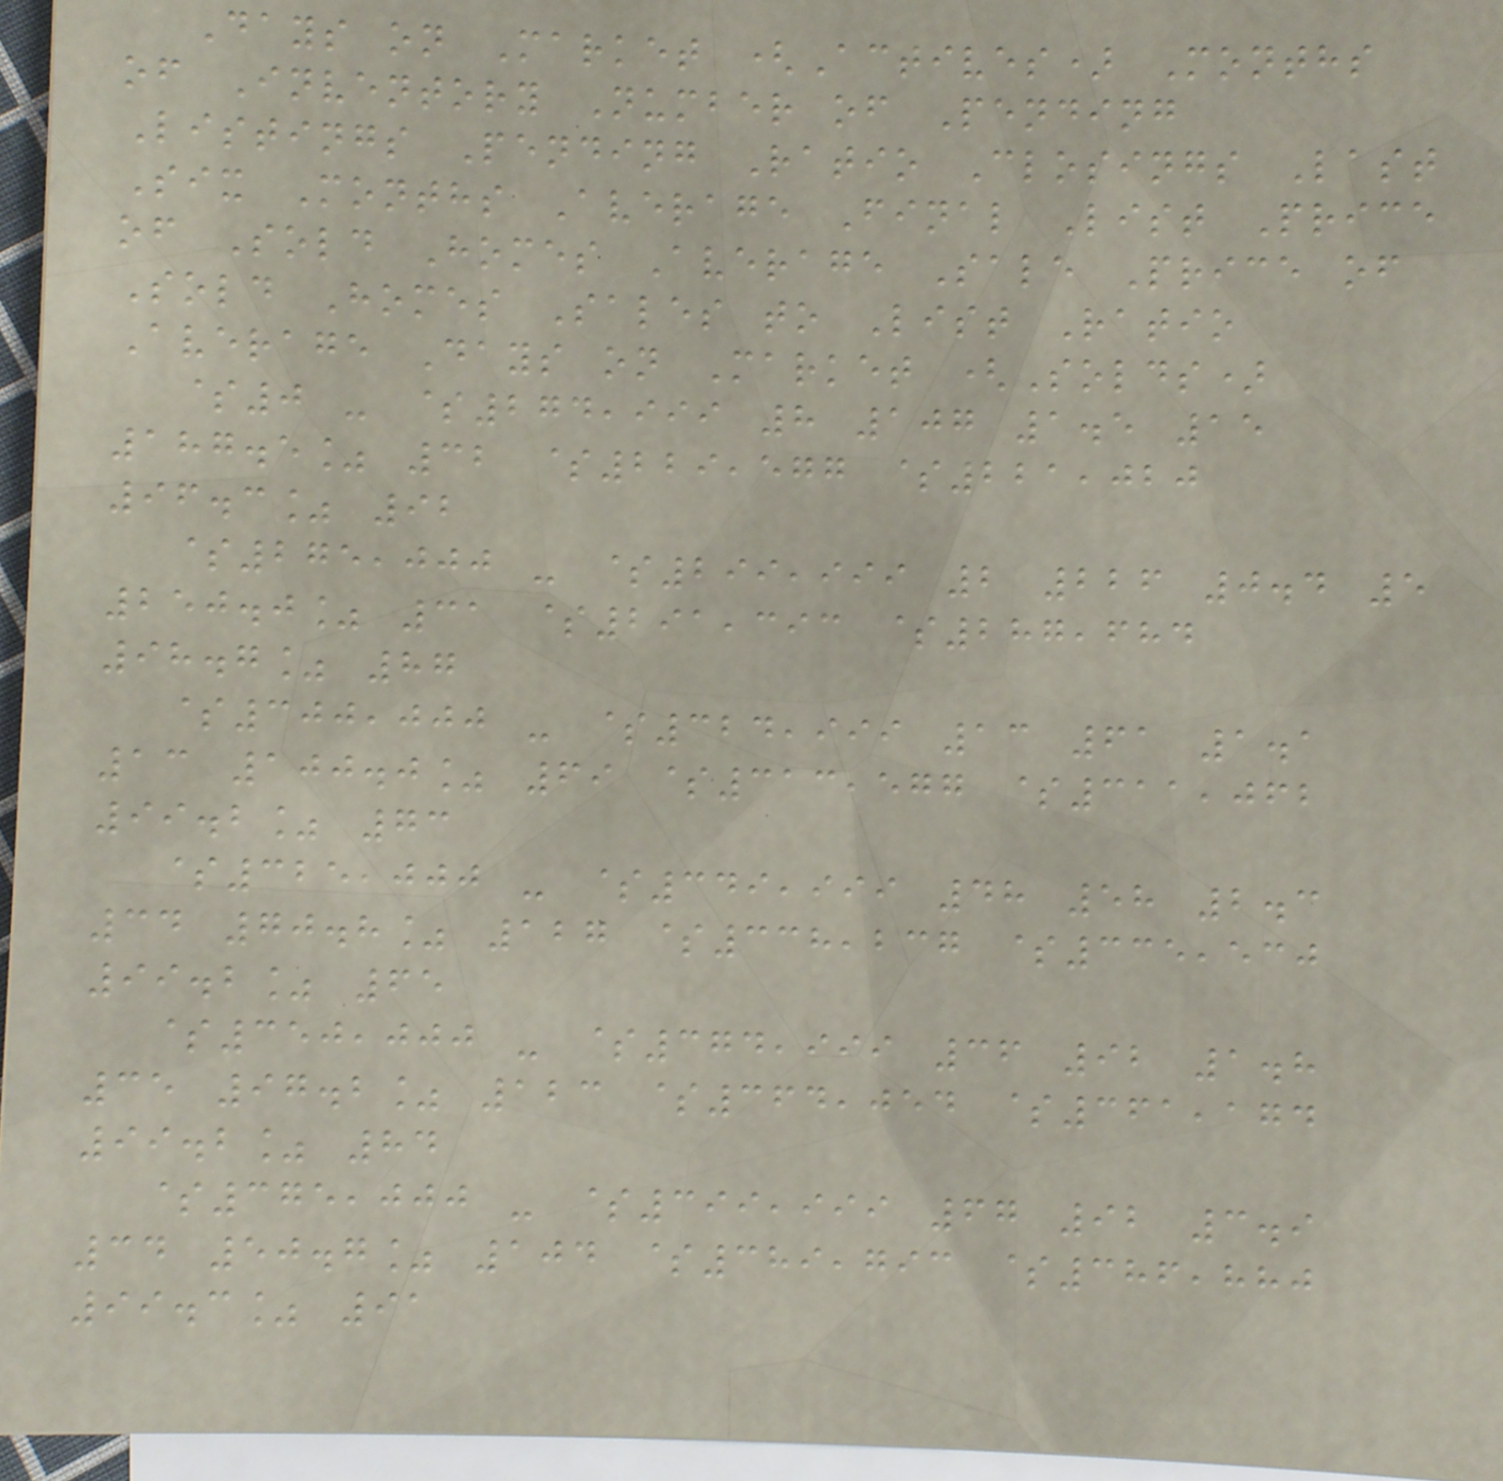Days on Market (Actives) Months
of Inventory Number of Pending
Listings Pending Ratio Closings Last
Six Months Average Final List Price
of Sold Homes Average Sale Price of
Sold Homes Sales to List Ratio
Average Days on Market (Solds)
$0 - $274,999 8 107 1.5 15
187.5% 32 $229,577 $221,020
96.3% 92
$275,000 - $299,999 2 226 0.4 5
250.0% 31 $291,393 $287,684
98.7% 87
$300,000 - $324,999 13 61 1.1
13 100.0% 69 $313,577 $311,062
99.2% 73
$325,000 - $349,999 48 58 2.3
34 70.8% 127 $338,237 $335,530
99.2% 65
$350,000 - $374,999 36 92 1.8
35 97.2% 123 $364,054 $361,174
99.2% 84
$375,000 - $399,999 67 92 3.9
34 50.7% 104 $389,793 $386,880
99.3% 91
